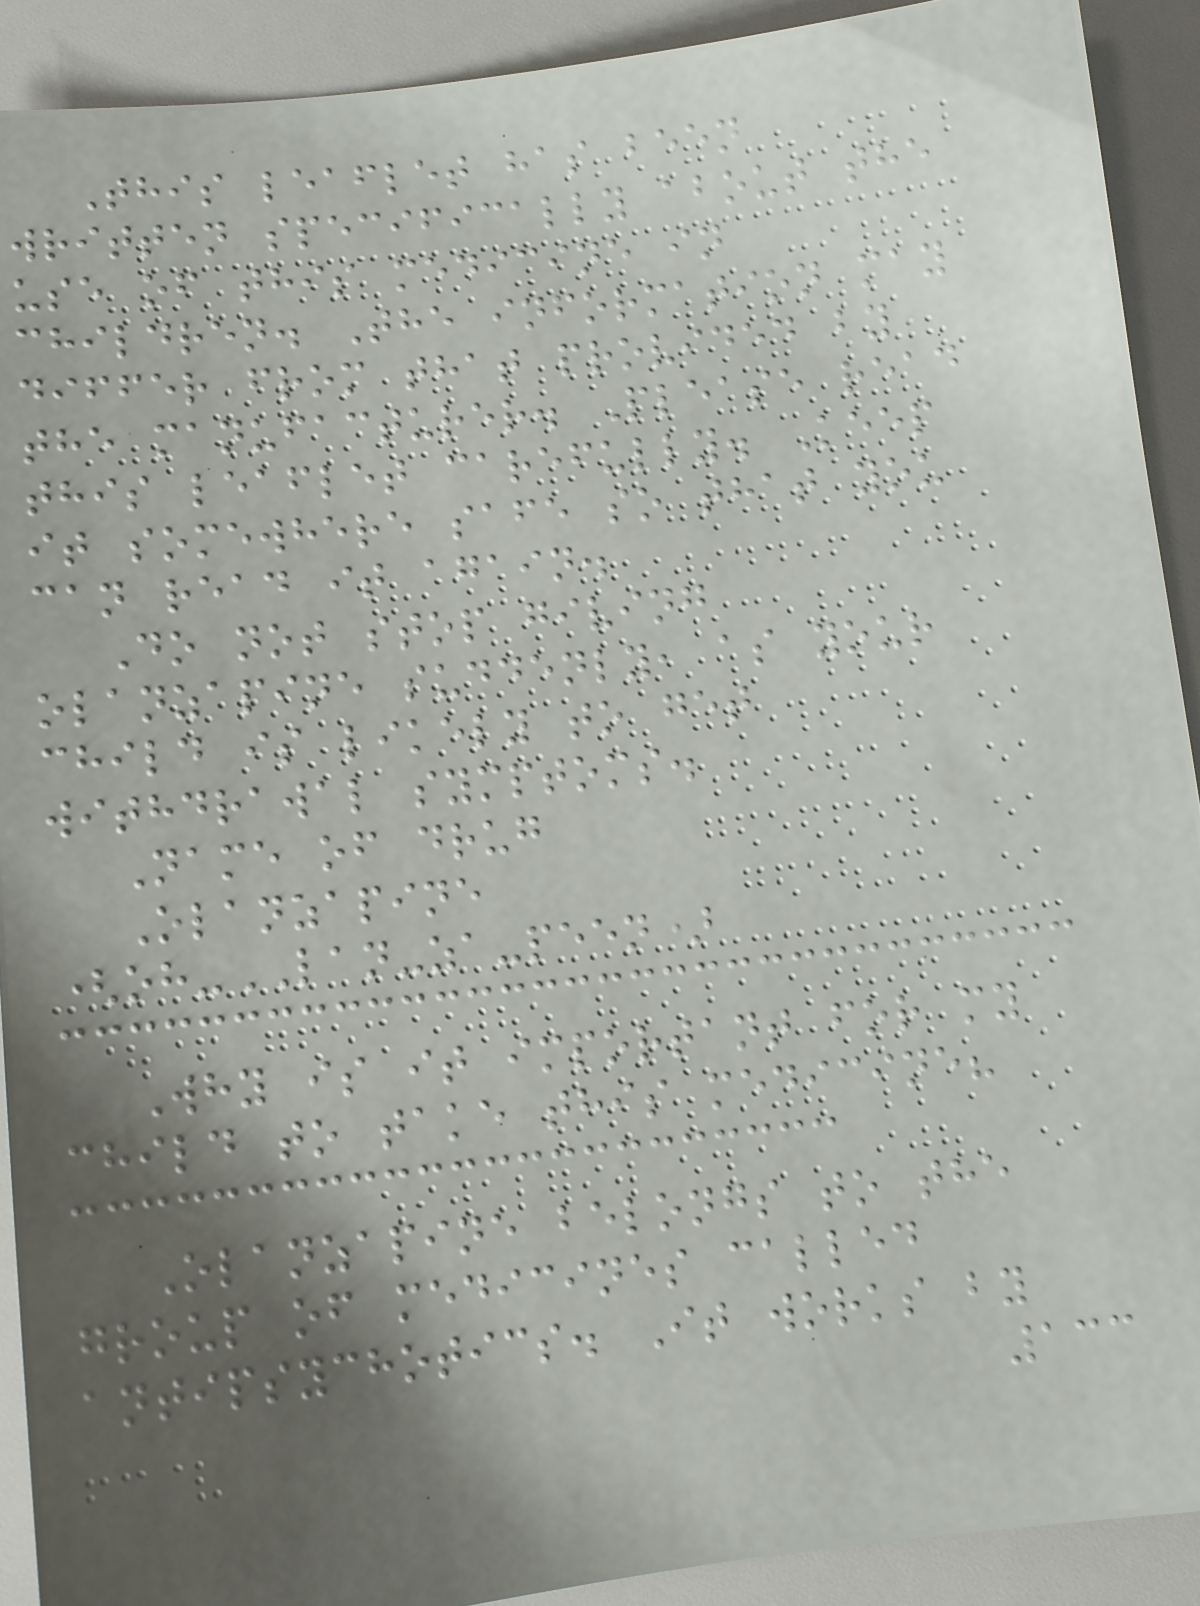This leaflet has been
written specifically about the
use of this medicine in
children. The information may
differ from that provided by
the manufacturer. Please read
this leaflet carefully. Keep
it somewhere safe so that you
can read it again.
Do not stop giving
olanzapine suddenly, as your
child is likely to get
withdrawal symptoms.
Name of drug
Olanzapine
(oh-LAN-za-peen)
Why is it important for my
child to take this medicine?
Olanzapine belongs to the
group of medicines called
antipsychotics. It works by
133
